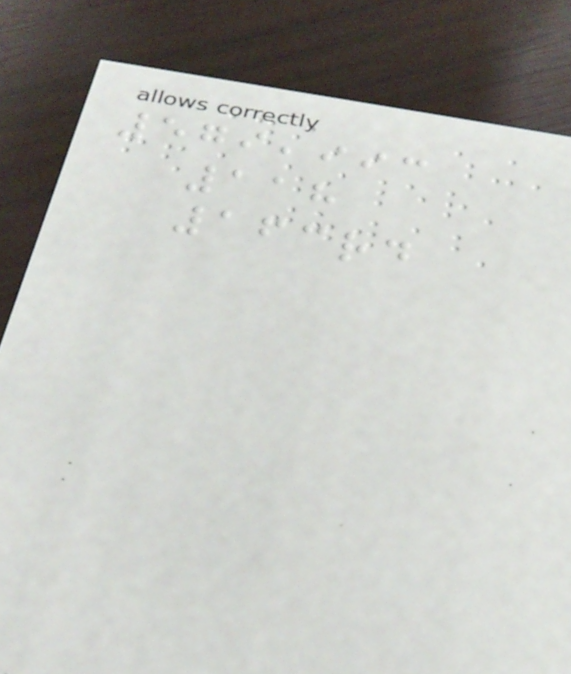579,993
118
163rd
